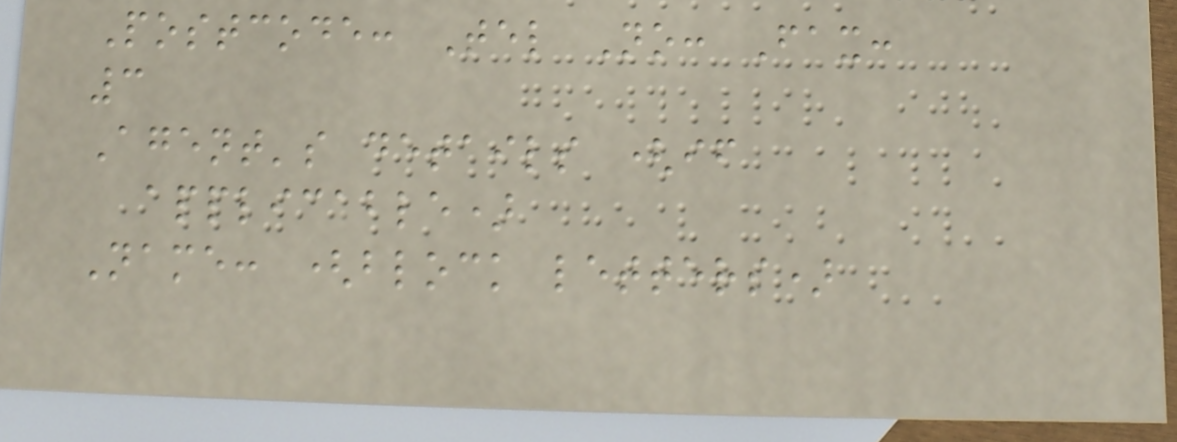Postcode: Tel No: Fax:
3
Agent's details (if
applicable)
Name: (block letters)
